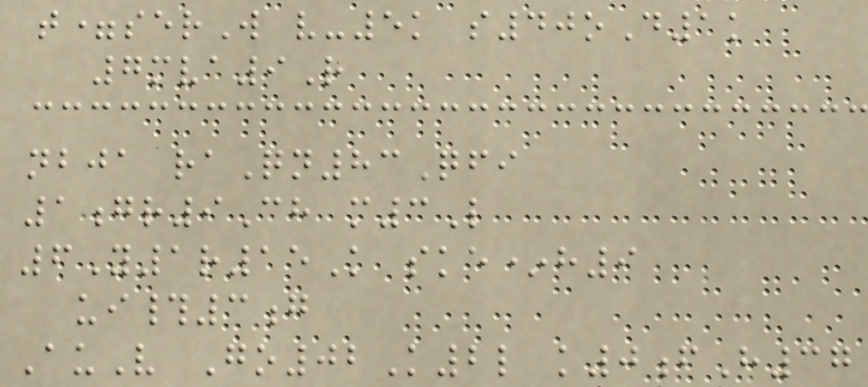t=serW v-5k s40oD1k
7mva9R
nbja raQn83Qfi
1gr9Ch m3L
6Y1r15K ske*h9
ui#3g
AuV Go02K2l k0fH37
